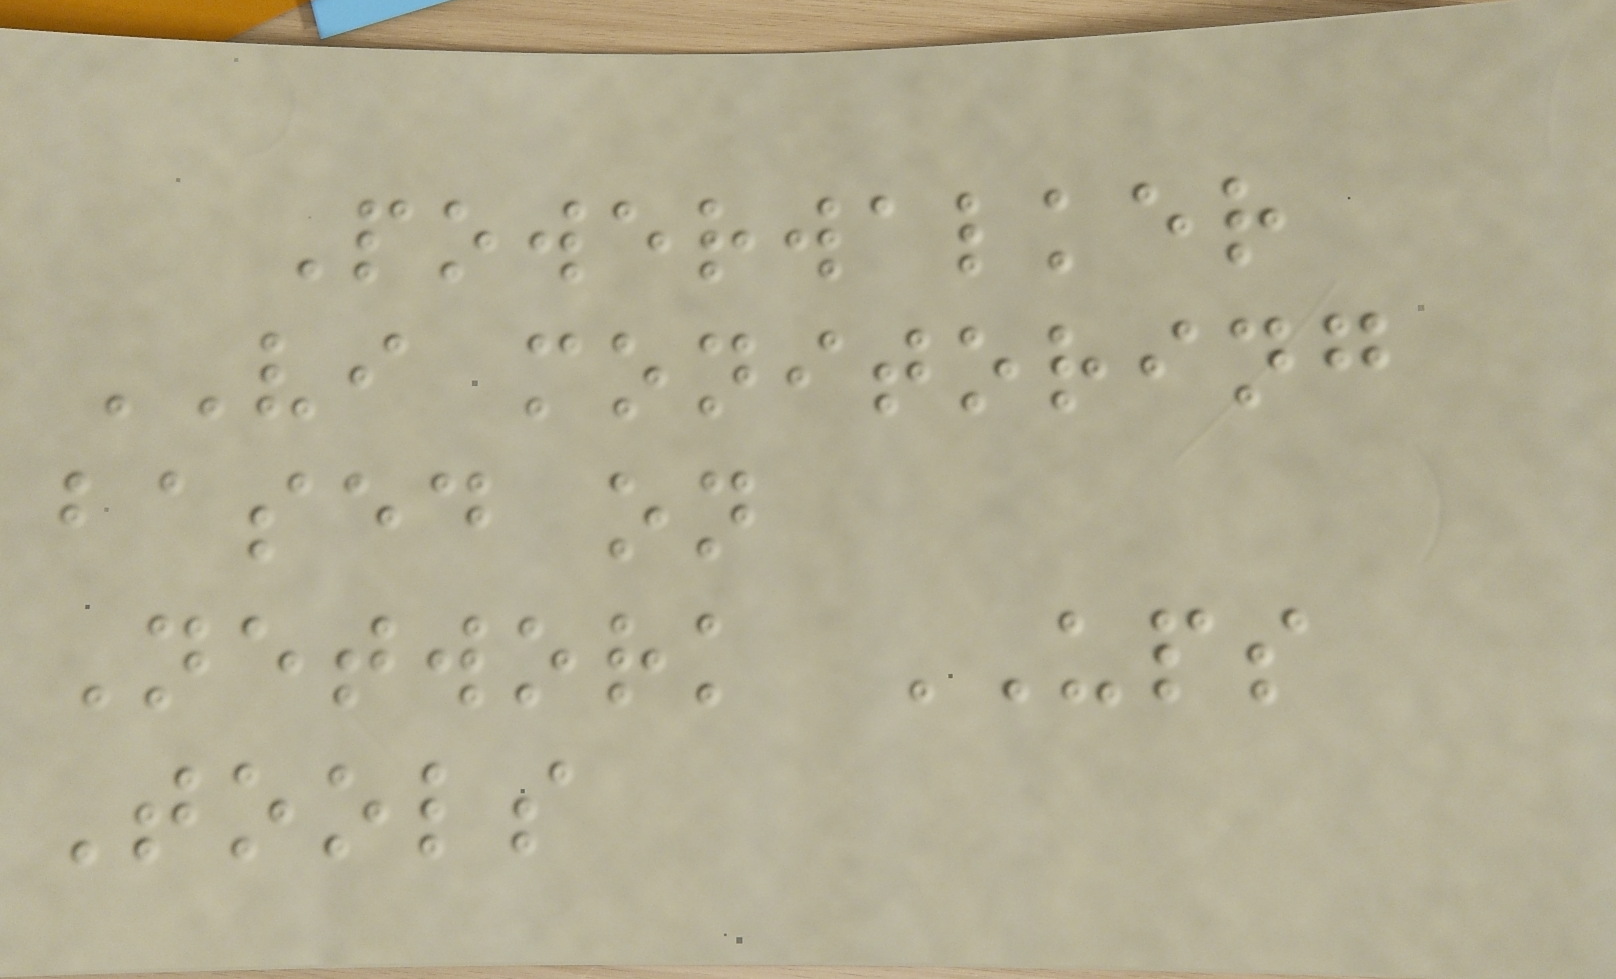Powerwalker
VI monitoring
based on
Network UPS
Tools
